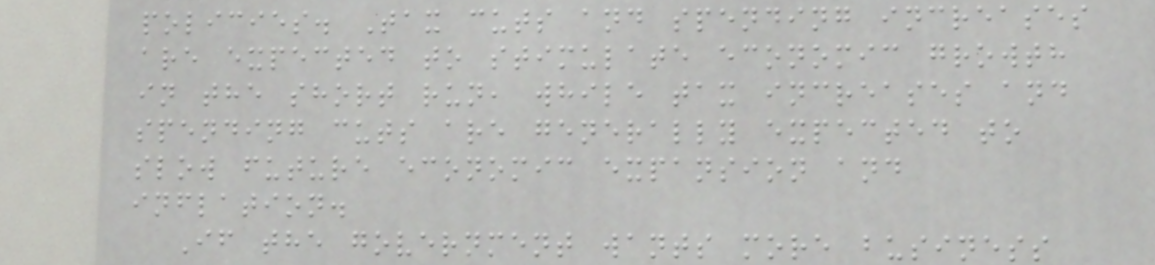policies. Tax cuts and spending increases
are expected to stimulate economic growth
in the short run, while tax increases and
spending cuts are generally expected to
slow future economic expansion and
inflation.
If the government wants more business
